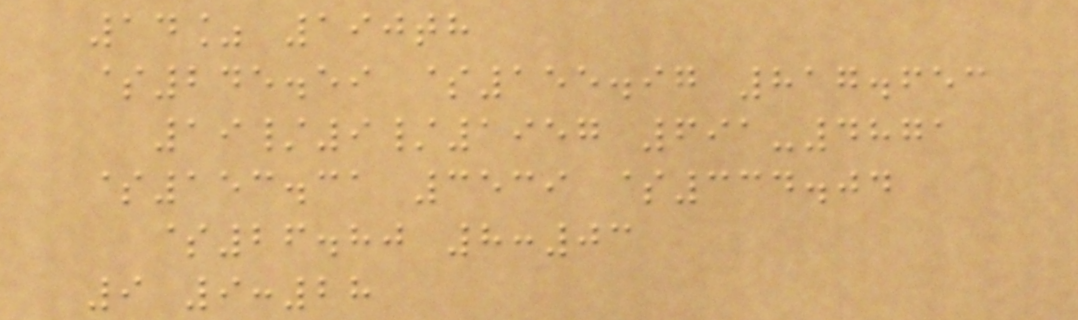14% 190th
$245.59 $155.97 817.653
19/9/1957 691-4871
$153.31 3539 $334.04
$26.80 8:03
9 9:28
